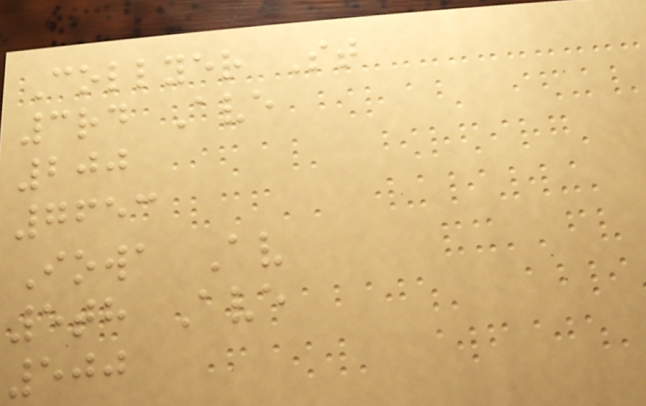Collyer St
3rd Ave
200
7653
Iowa Av
5th Ave
500
